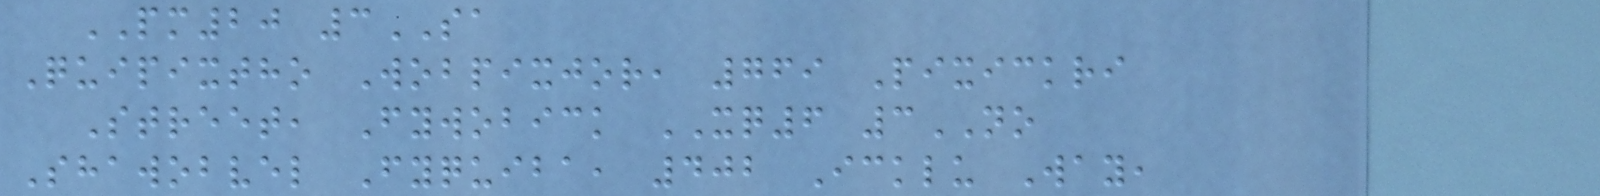PM20 3SA
Quipixtho Wobpixjor, 769 Pixickri
Street, Fywobick XQ6 3NO
Shawobvel Fyquiba, 402 Icklu Way,
